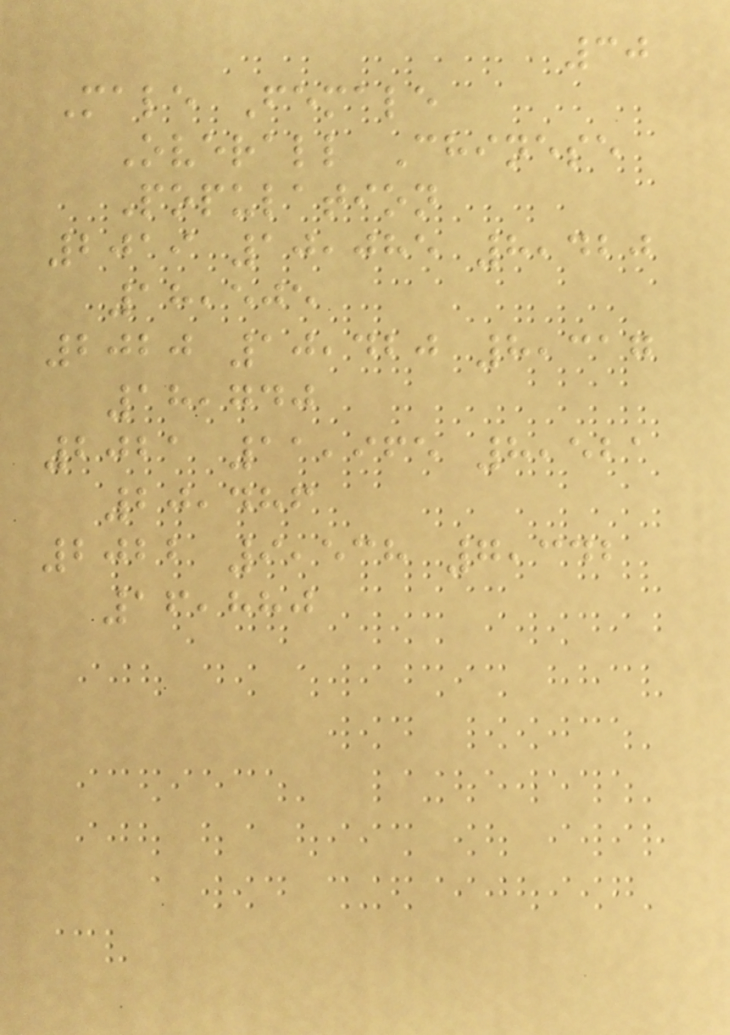30
Male Female
Overall Chinese
Population
2019 10,085 8,420
18,505
2020 10,420 8,317
18,740
2021 11,965 8,521
20,486
2022 9,538 7,342
16,880
